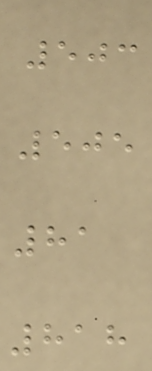503
505
81
818
